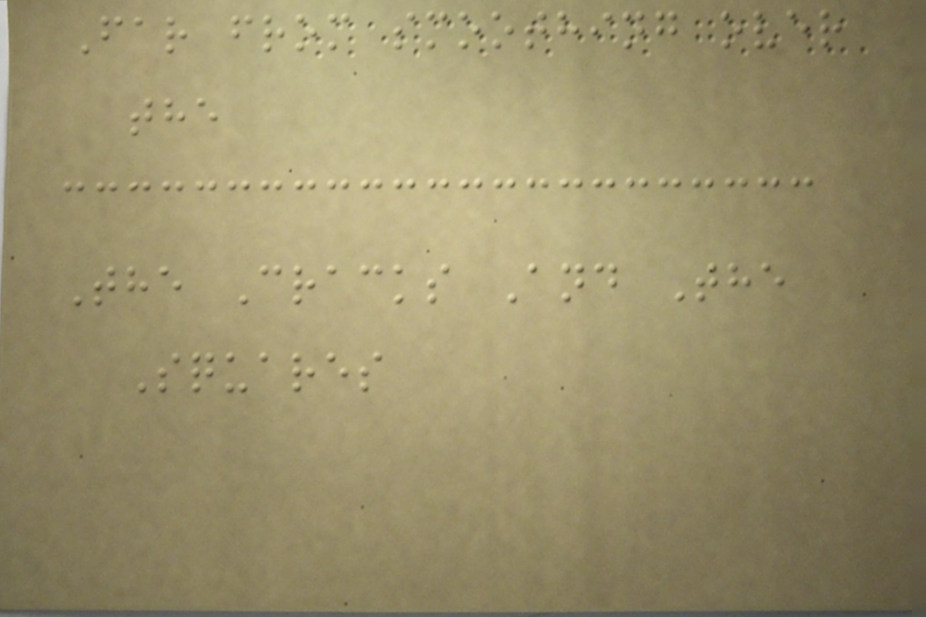Far from smoothing over
the
The Cracks And The
Squares
